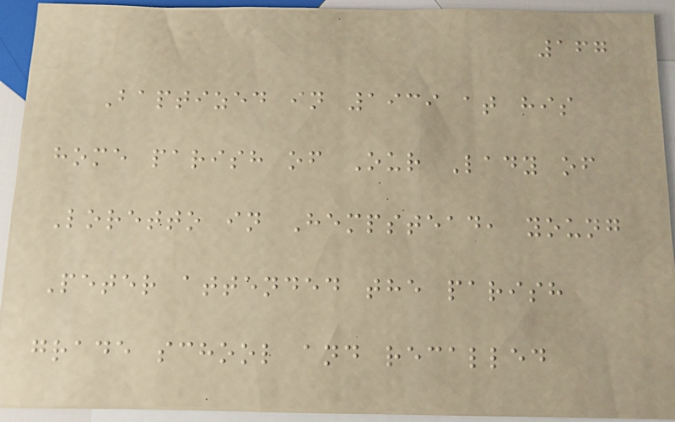167
Baptized in 1939 at his
home parish of Our Lady of
Loretto in Hempstead, young
Peter attended the parish
grade school and recalled
